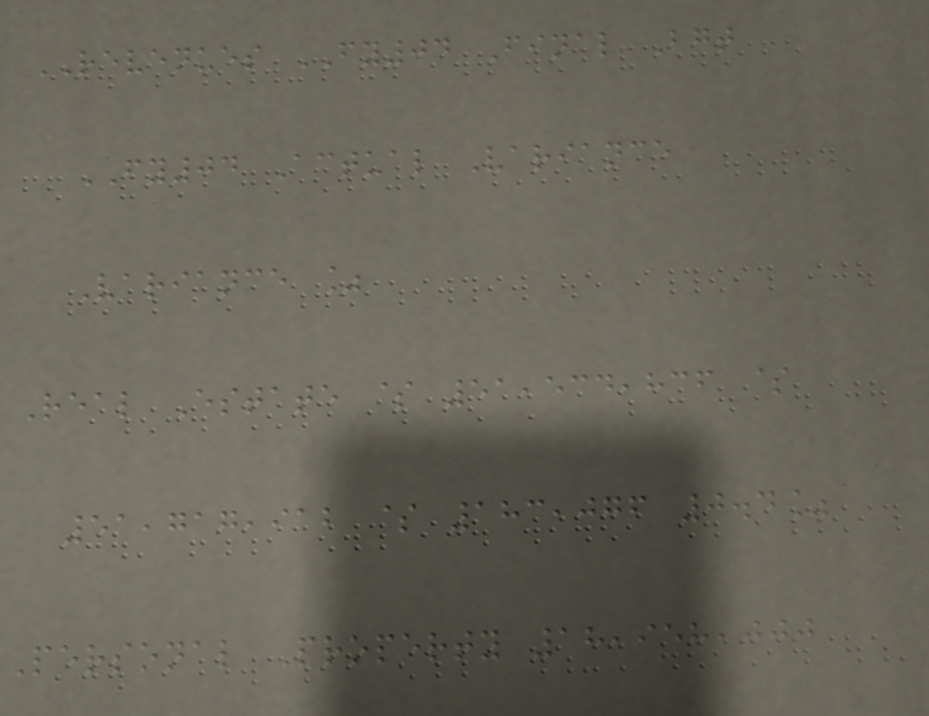REVENUES FY04 Final Bgt
FY04 Actual Variance
Variance %
Real Estate $ 51,534,836 $
51,717,912 $ 183,076 0.4%
Personal Property 18,958,000
